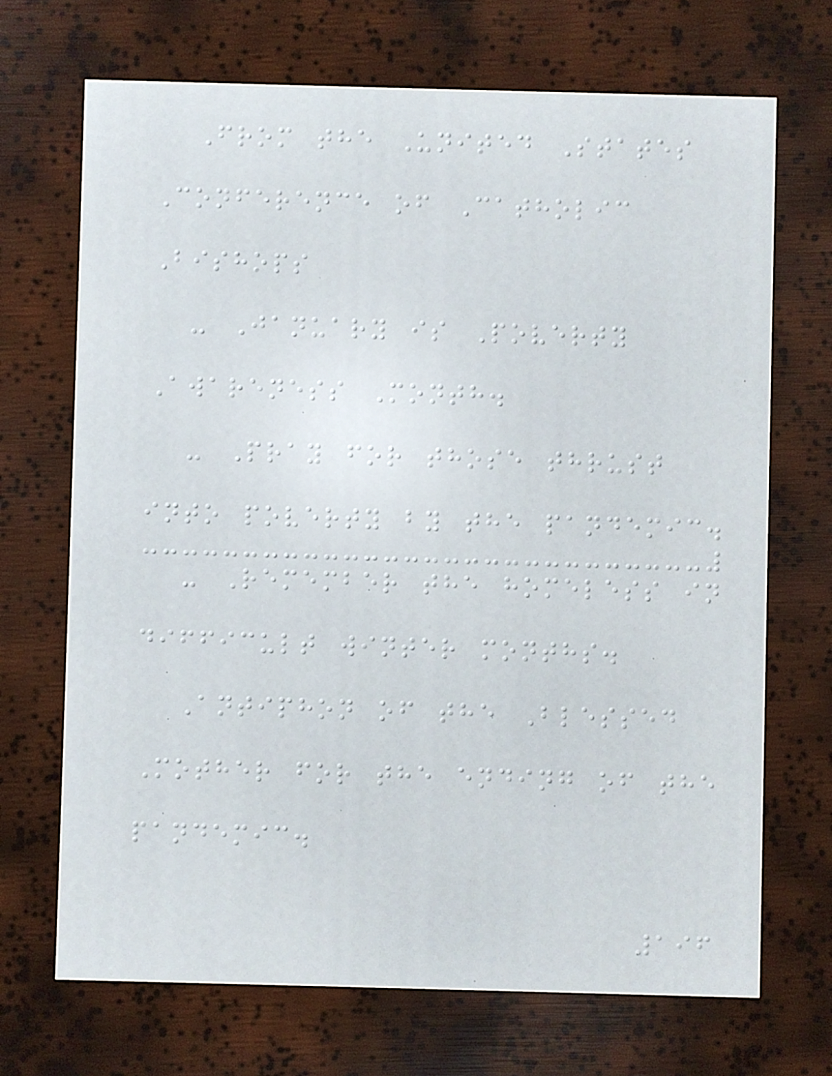From the United States
Conference of Catholic
Bishops
- January is Poverty
Awareness Month.
- Pray for those thrust
into poverty by the pandemic.
- Remember the homeless in
difficult winter months.
Antiphon of the Blessed
Mother for the ending of the
pandemic.
196
